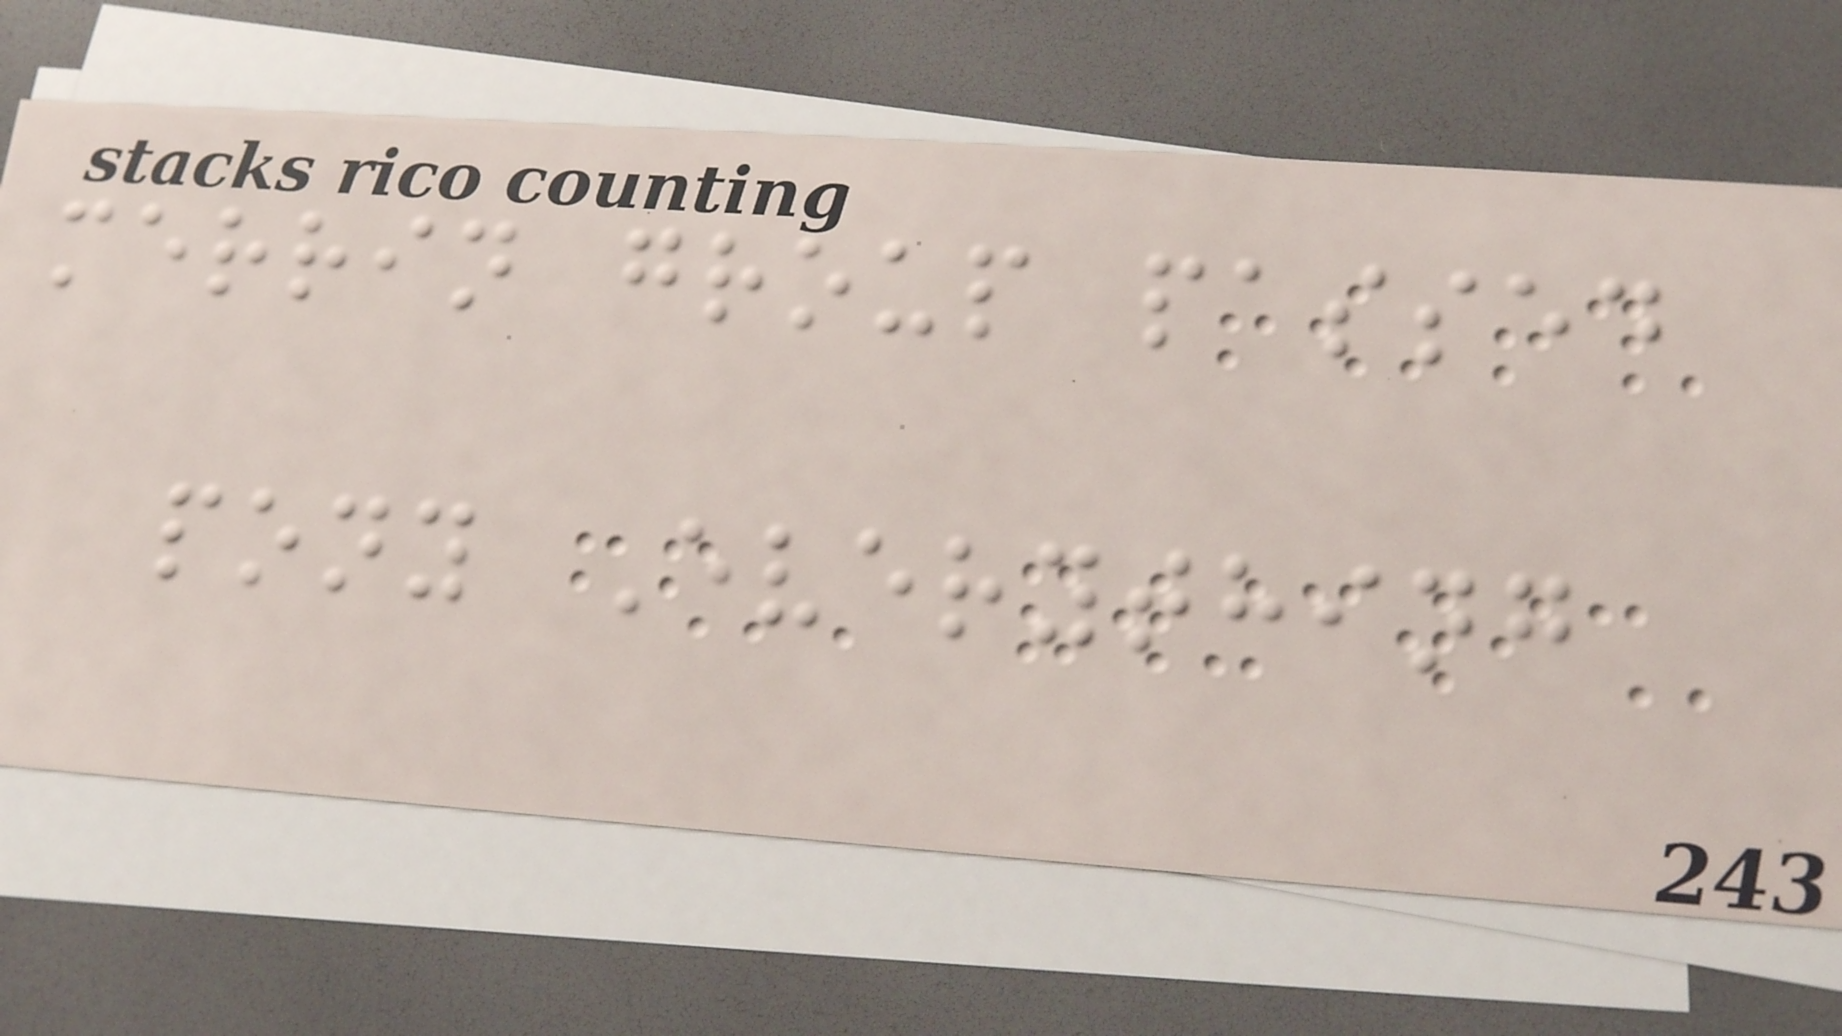merrin group passed
pony Everything
